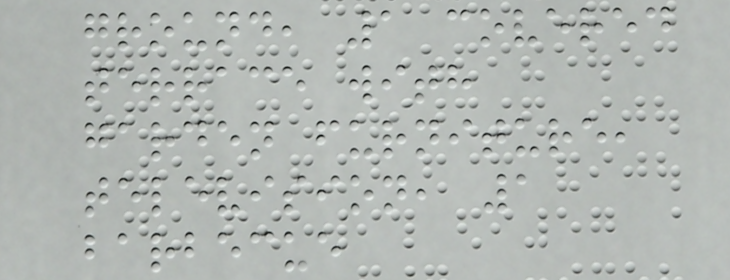ground, 1 covered
terrace with
garden furniture,
television, 1
barbecue
